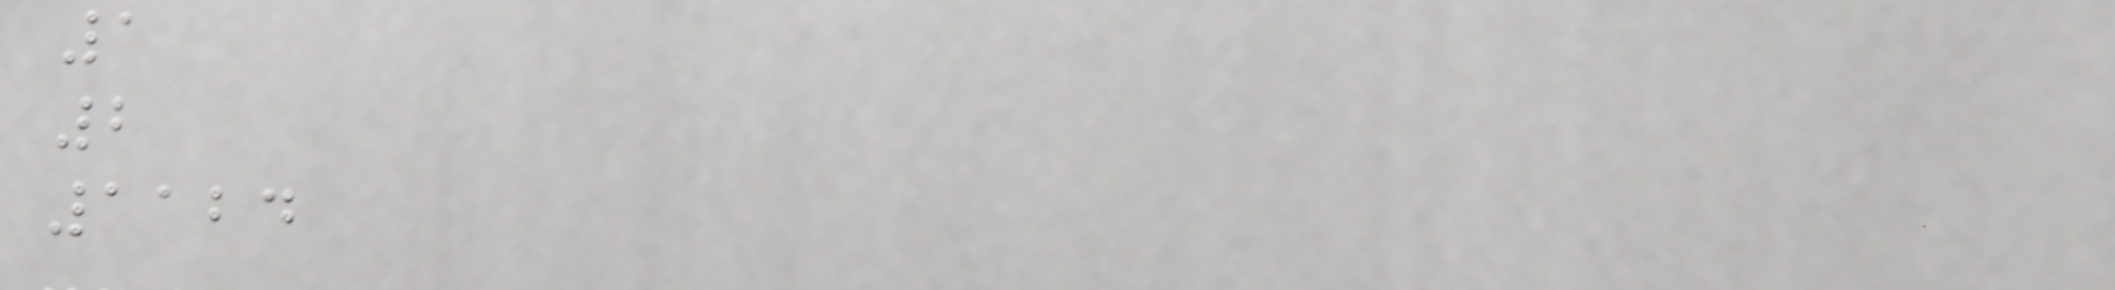1
2
1124
